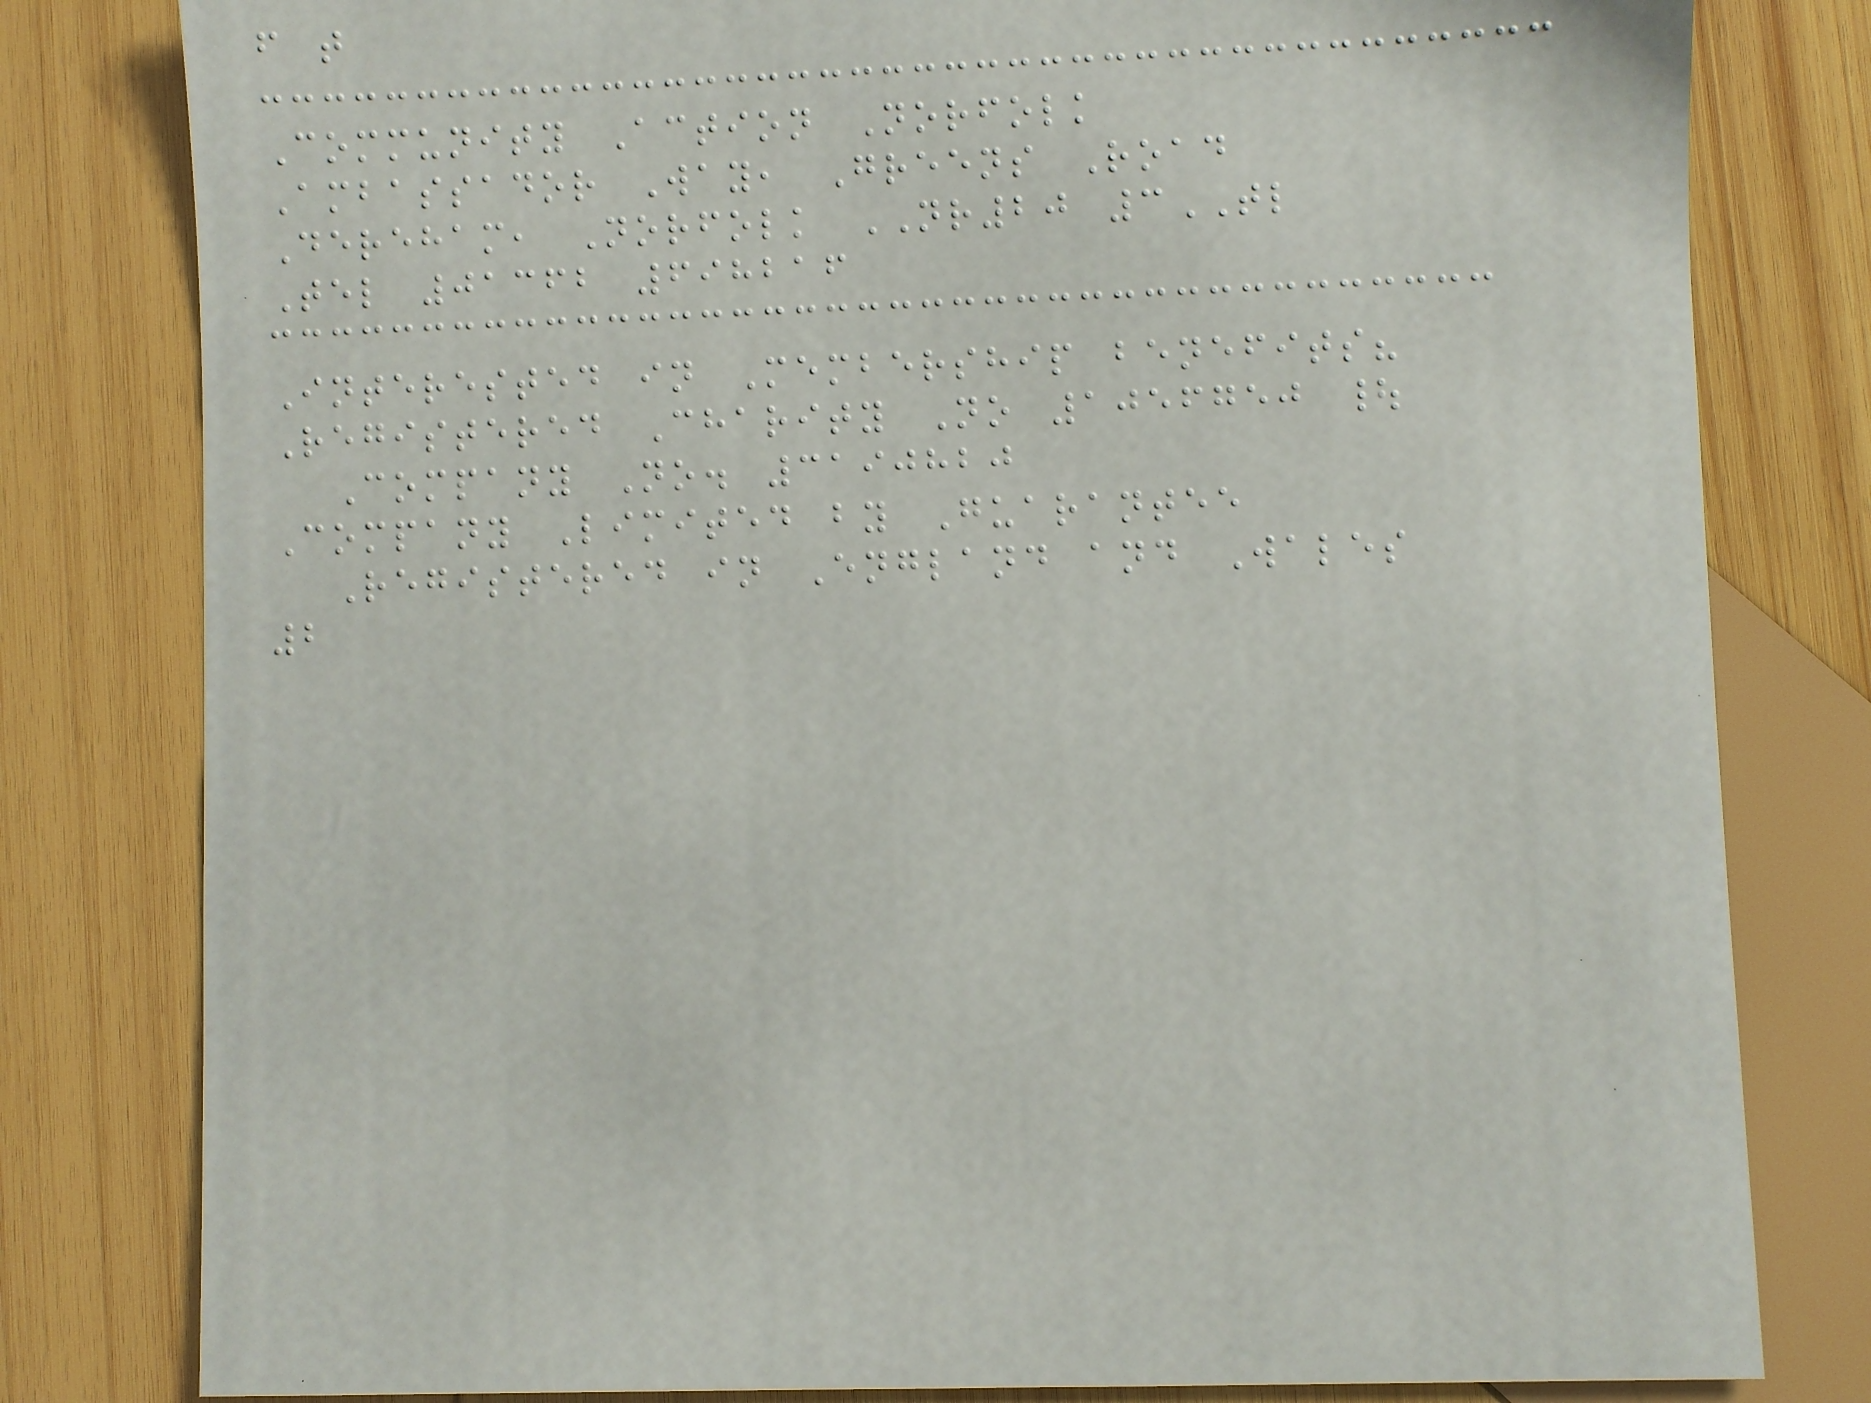f t
Community Action Norfolk
Ambassador Way, Greens Road
Dereham, Norfolk NR20 3TL
Tel 01362 698216
Interested in Membership benefits?
Registered Charity No 1056750 |
Company No. 3190820
Company Limited by Guarantee
Registered in England and Wales
2
